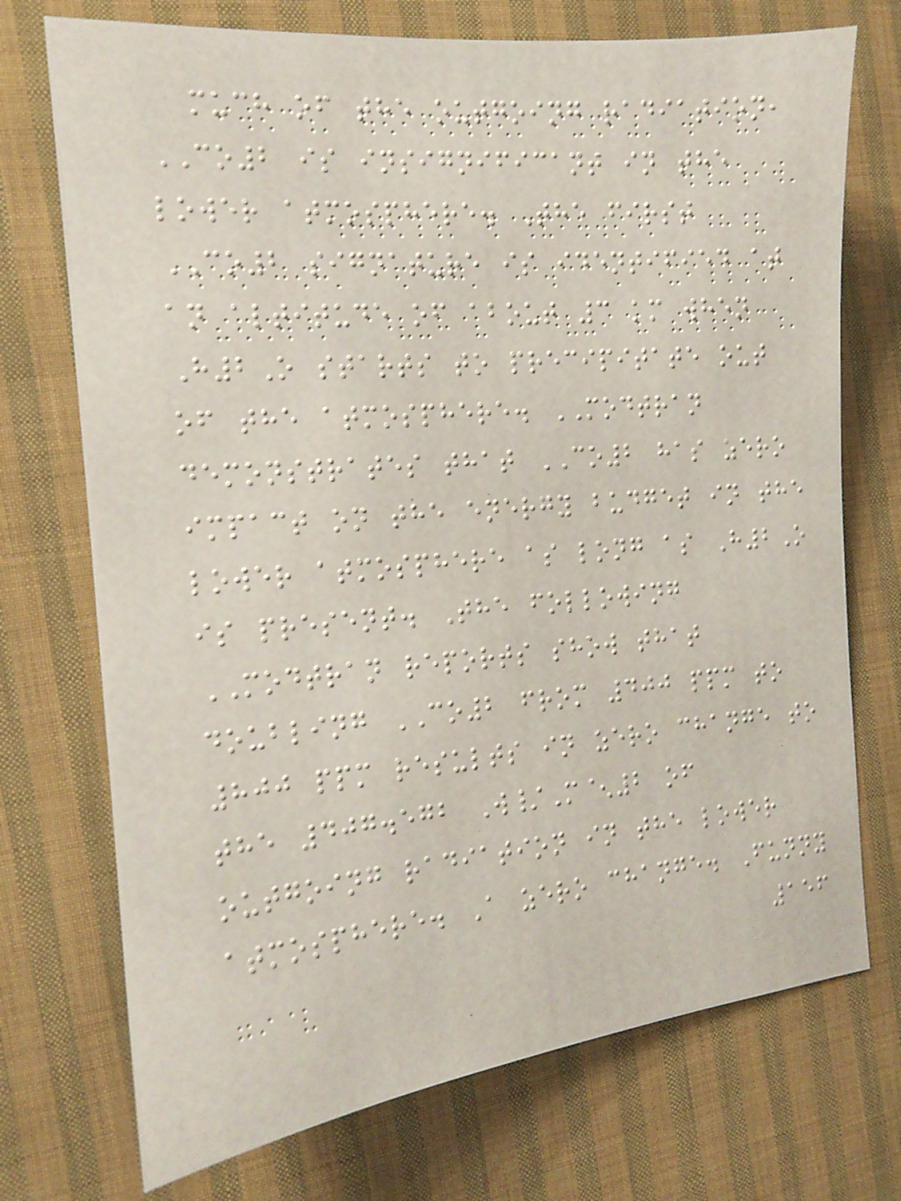much of the outgoing radiation,
CO2 is insignificant in the
lower atmosphere. The first
CO2 signature is identified at
an altitude of about 3 km when
H2O starts to precipitate out
of the atmosphere. MODTRAN
demonstrates that CO2 has zero
impact on the energy budget in the
lower atmosphere as long as H2O
is present. The following
MODTRAN reports show that
doubling CO2 from 400 ppm to
800 ppm results in zero change to
the 407.572 W/M^2 of
outgoing radiation in the lower
atmosphere. A zero change. Funny
156
